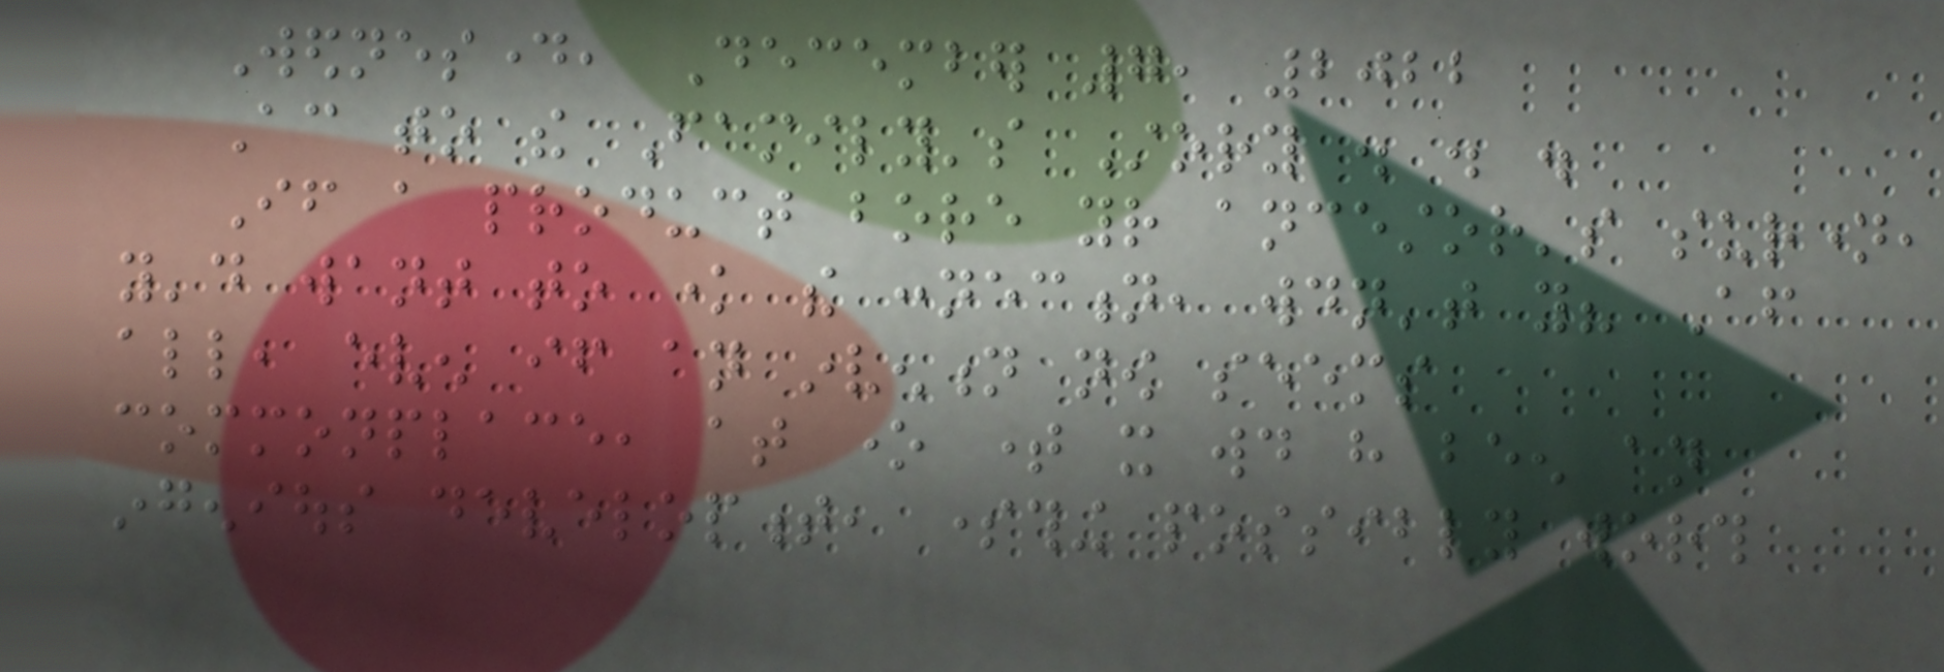Wednesday, December 7, 2022
According to the Family's Story . . .
If a product bore your ancestor's surname,
you'd want to know the connection, wouldn't you? After
all, even if an invention now seems
commonplace, at one time it would have been an
ingenious development, something possibly worth
